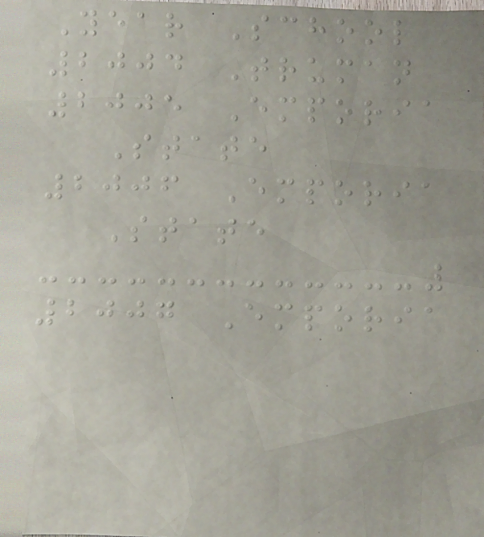Year School
2004 Truman
2005 Emporia
State
2006 Emporia
State
2007 Emporia
